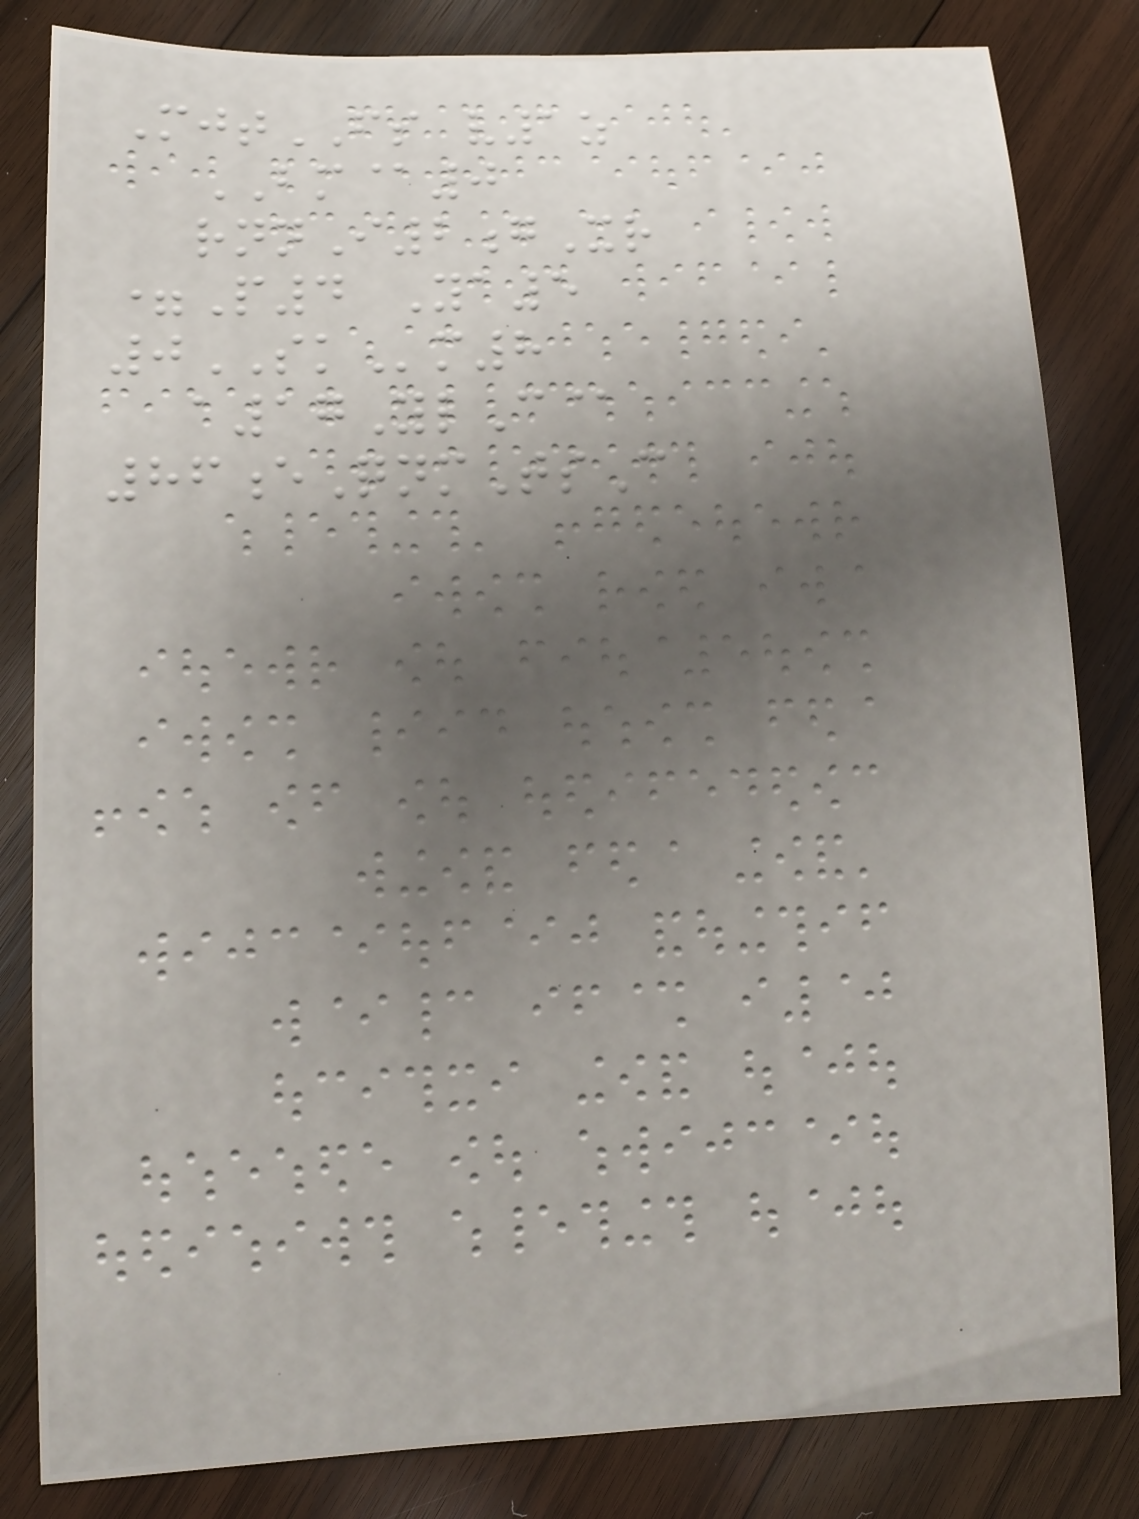MjtFS v1z
BM@0
rnnI2gXr
=P4 Ya5
0SKm8
a17YlC@
86eQnmTsC
